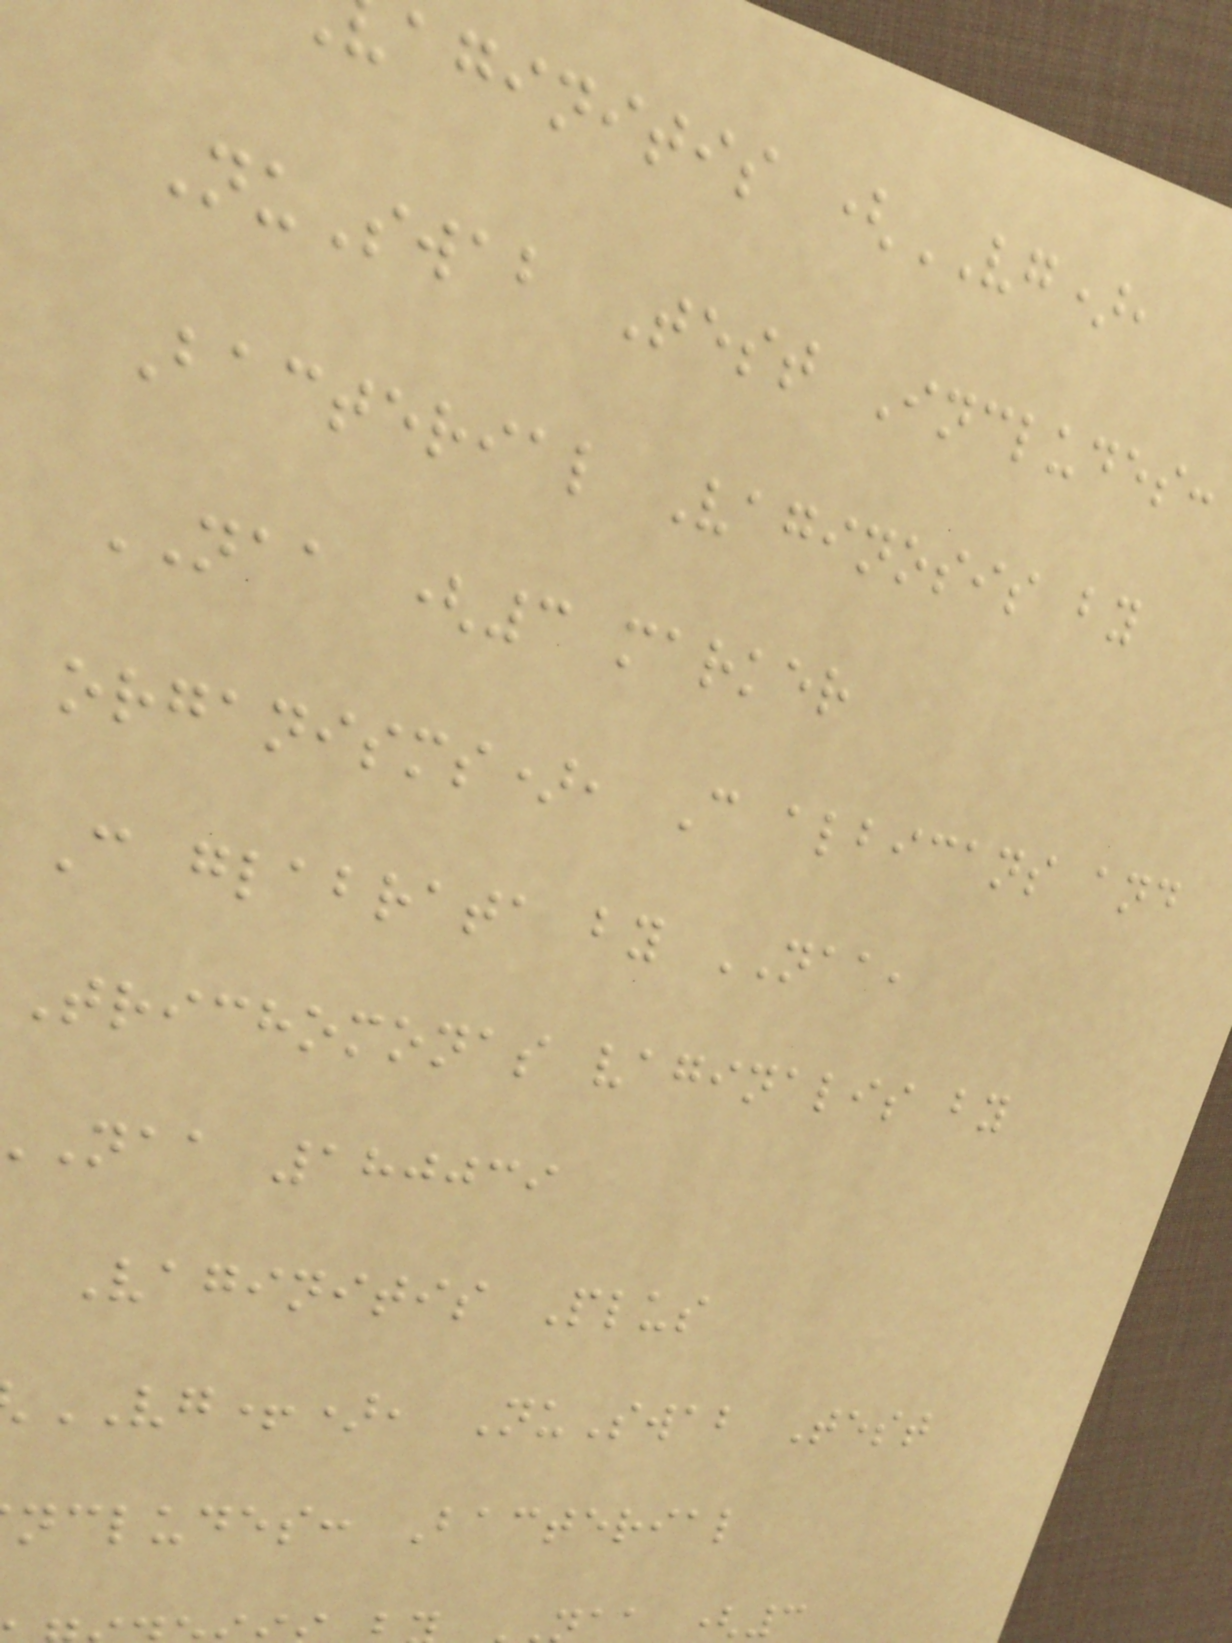aginitis (VG),
NuSwab Test Includes:
Bacterial Vaginosis by
NAA (3 marker
organisms), C albicans and
C glabrata by NAA,
Trichomonas vaginalis by
naa 180039
Vaginitis Plus
VG+), NuSwab Test
ncludes: Bacterial
a (3
